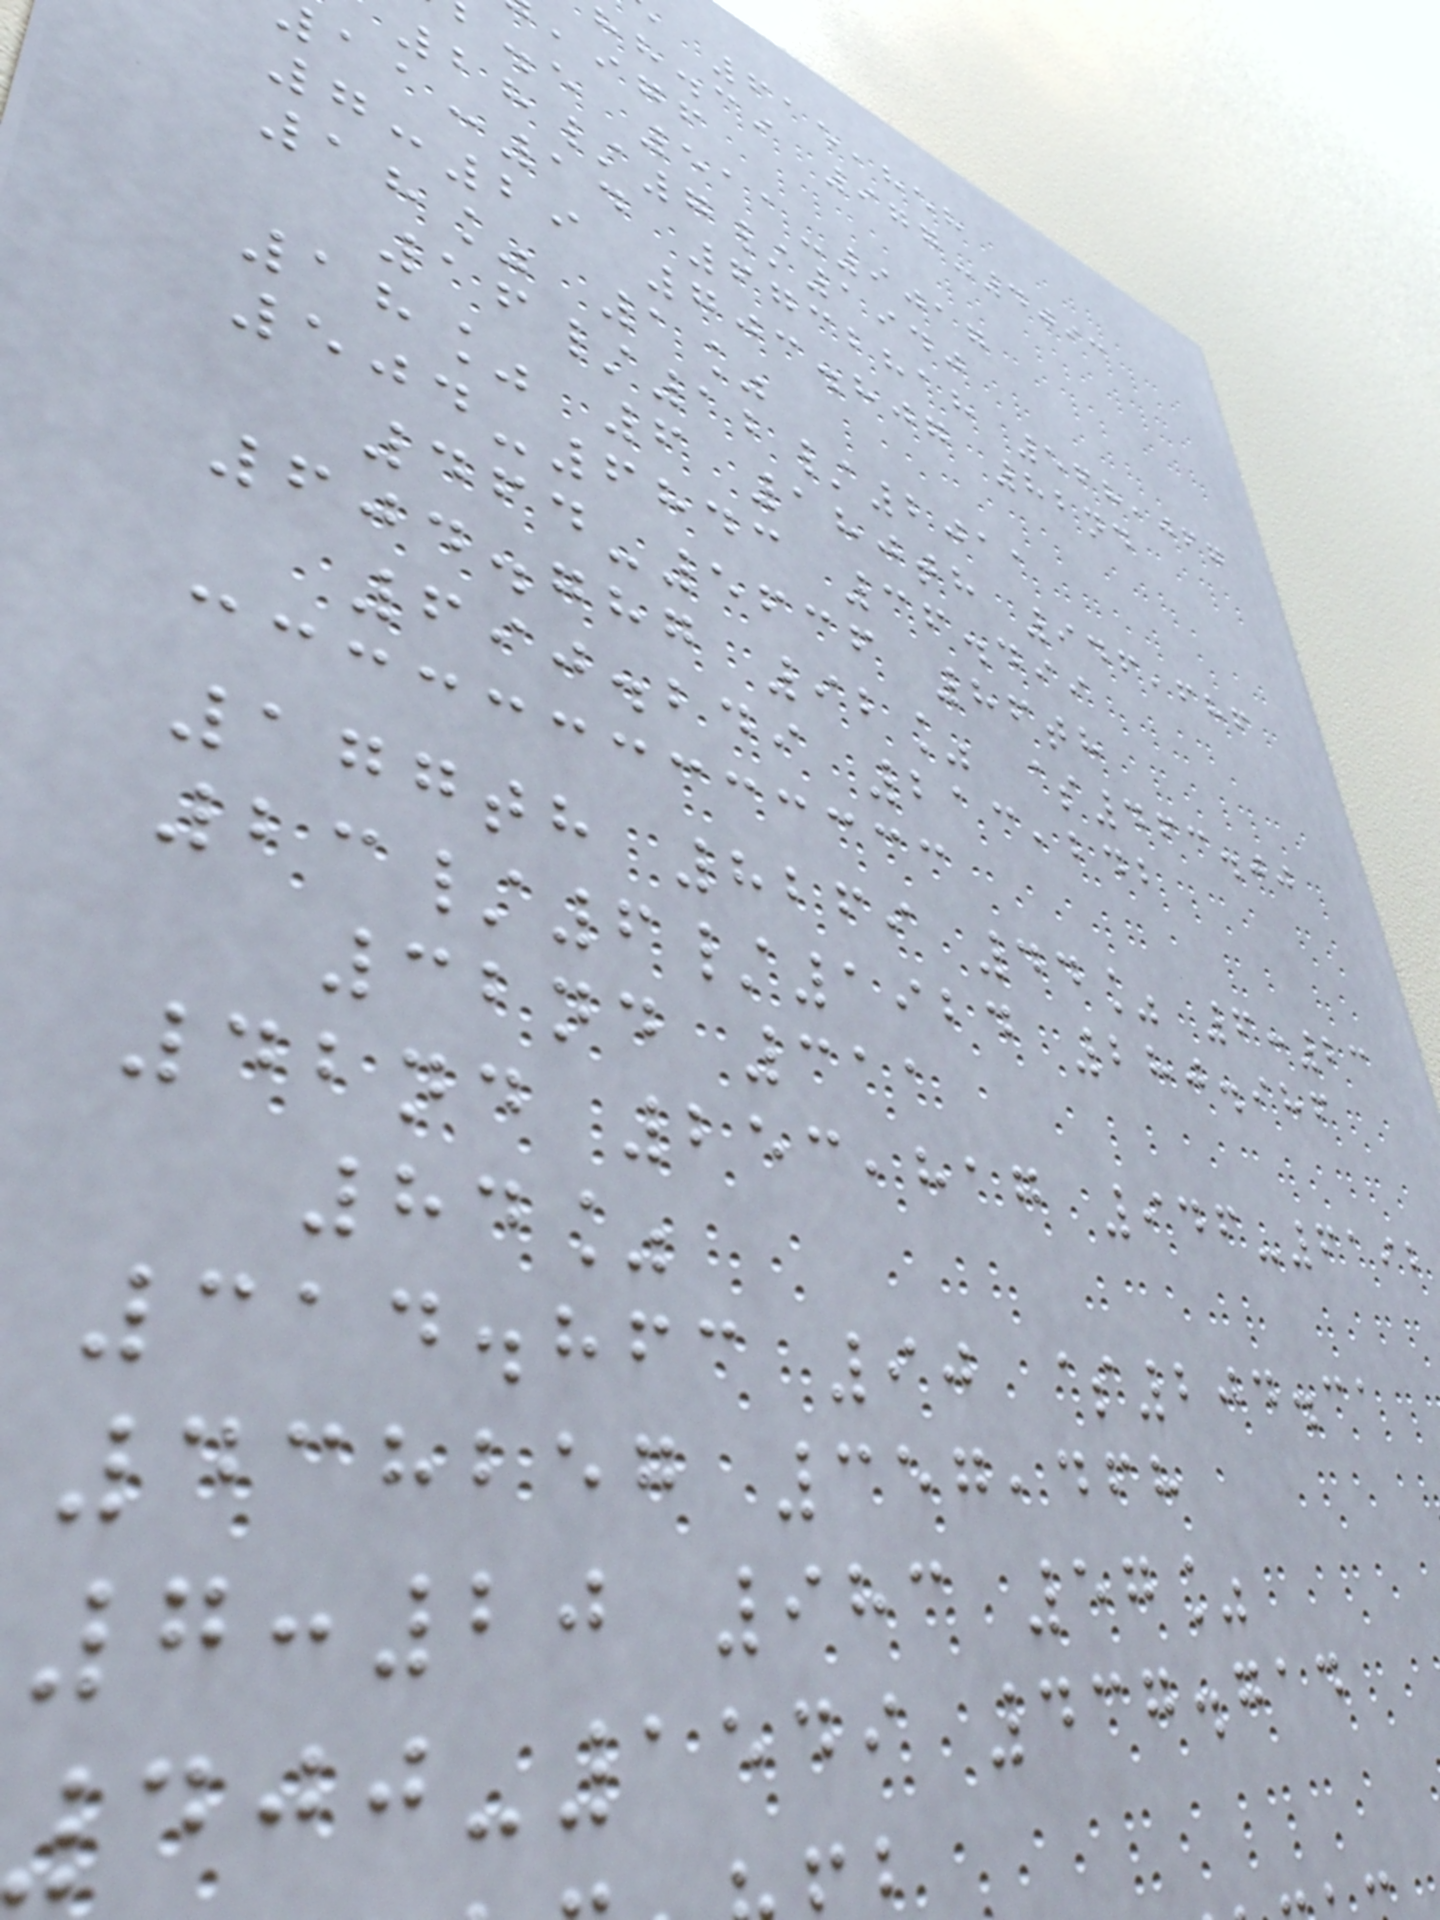615,858
hh.ci 977-4093
,igf
.e 511-9017
28/7/1940
:14 6732818 568,067
7:29 703.807 82nd
18% 1%
16/12/2011
18% 6 180th 946,686
504-6843 36.499
464-5636 86th
604.787 92% $463.00
690.249 213,242
177th 8269 44% 6:23
23/6/1924 280.986
32nd 311
42nd 253,817 946-6192
84%
314.863 90 $204.31
438257 357,468
7:20 983 57%
-1549 437.714
